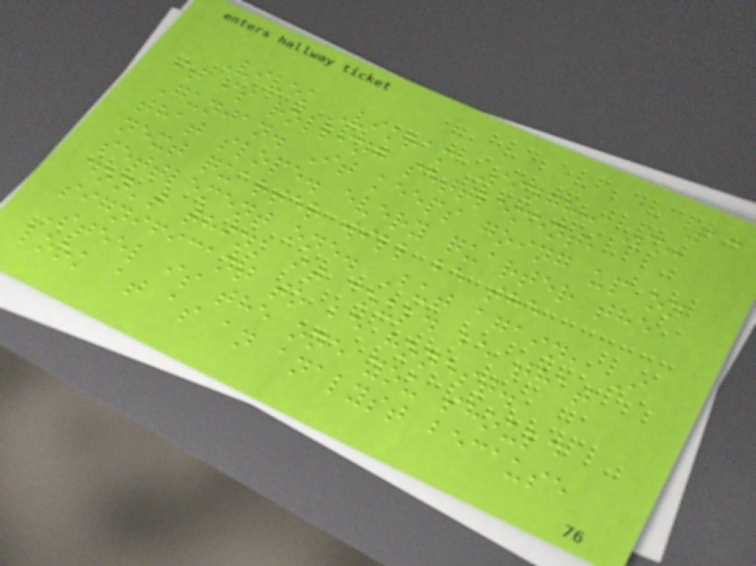13
Vivek Vikram Singh: So,
it is rolling settlement,
Gunjan. It keeps going up on
that slope. every quarter the
next quarter will be the
settlement one. But again, I
don't think it could be that
significant to be honest.
Steel is the one you should
look at as an analyst because
